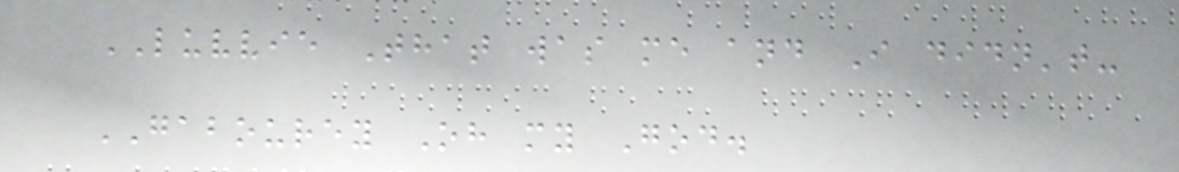LUVVIE That was me and I didn't-
GABOUREY Oh my God.
